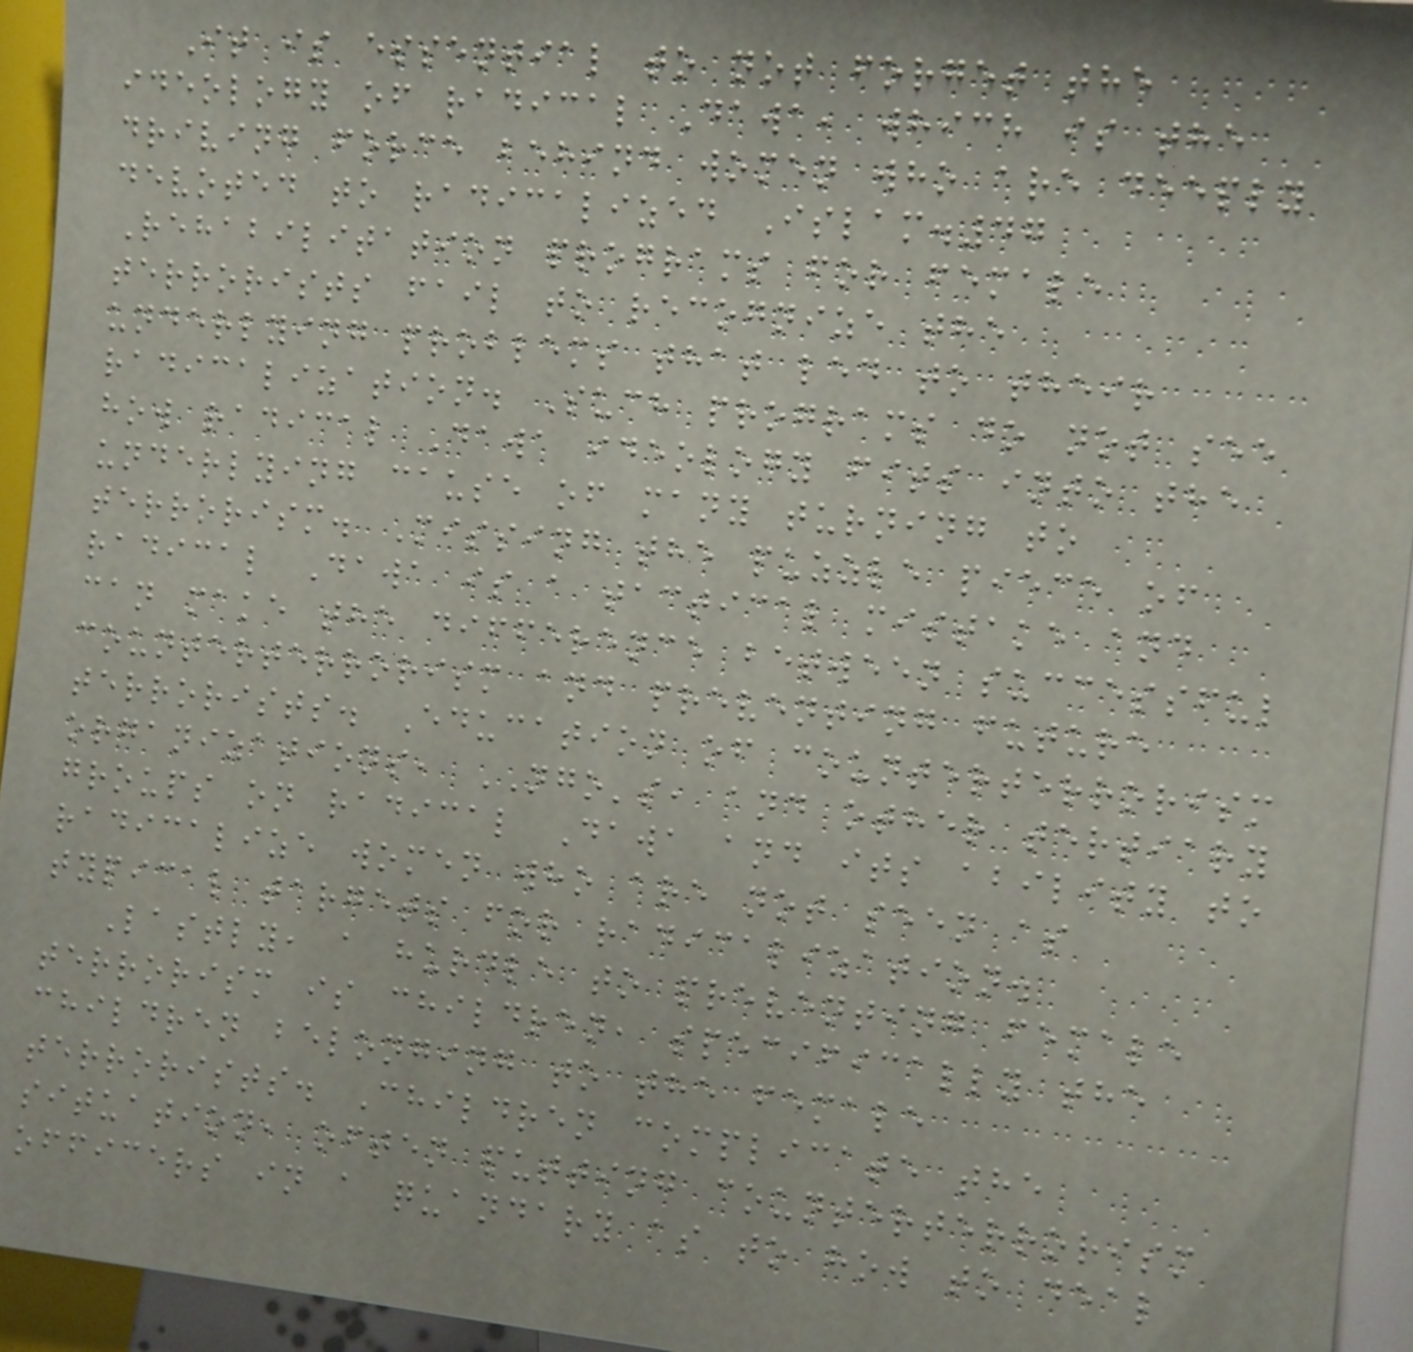It is essential to not forget the
ideology of radical Dawa, which is the
driving force behind women who are deeply
devoted to radicalized Islam.47
Rehabilitation programs for female
terrorists fail to recognize the
underlying problems that led to their
radicalization. Such programs do not see
how radical Dawa ideology fits into the
underlying cause of many turning to
terrorism. Missing the puzzle piece of
radical Dawa is a tactical mistake and
can make the difference between successful
counterterrorism and preventing future
terrorists. Education of counterterrorism
organizations, NGO's, and other tertiary
groups on radical Dawa and its ability to
radicalize women who are not seen as
typical targets for radicalization.
Lastly, a hurdle to preventing female
terrorism is children, specifically the
children belonging to the female
terrorists. Children complicate the
situation, often putting counterterrorism
officers in a quandary as to how to deal
